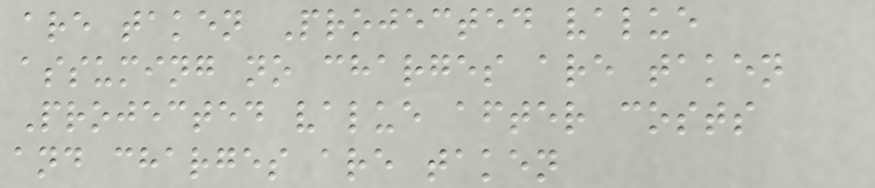are taken Projected value
assuming no charges are taken
Projected value after costs
and charges are taken
